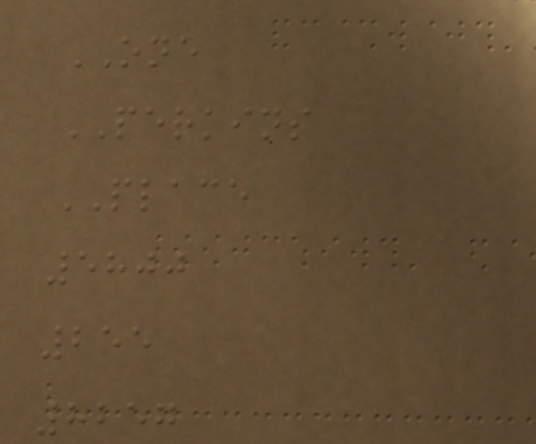ONE
PERKINS
PLACE
5800
255
8257
